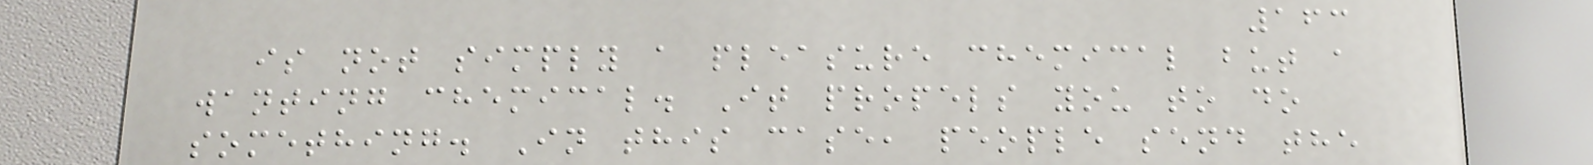163
is not simply a pleasure chemical but a
wanting chemical. It propels you to do
something. In this case, people send the
